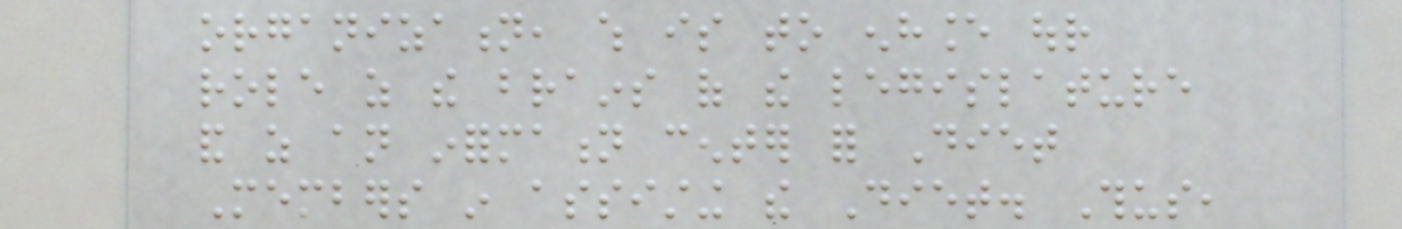organization, which is to enhance our
role as the brains of the legislature
and as an information center for Diet
Members in assisting the Diet. Thus,
